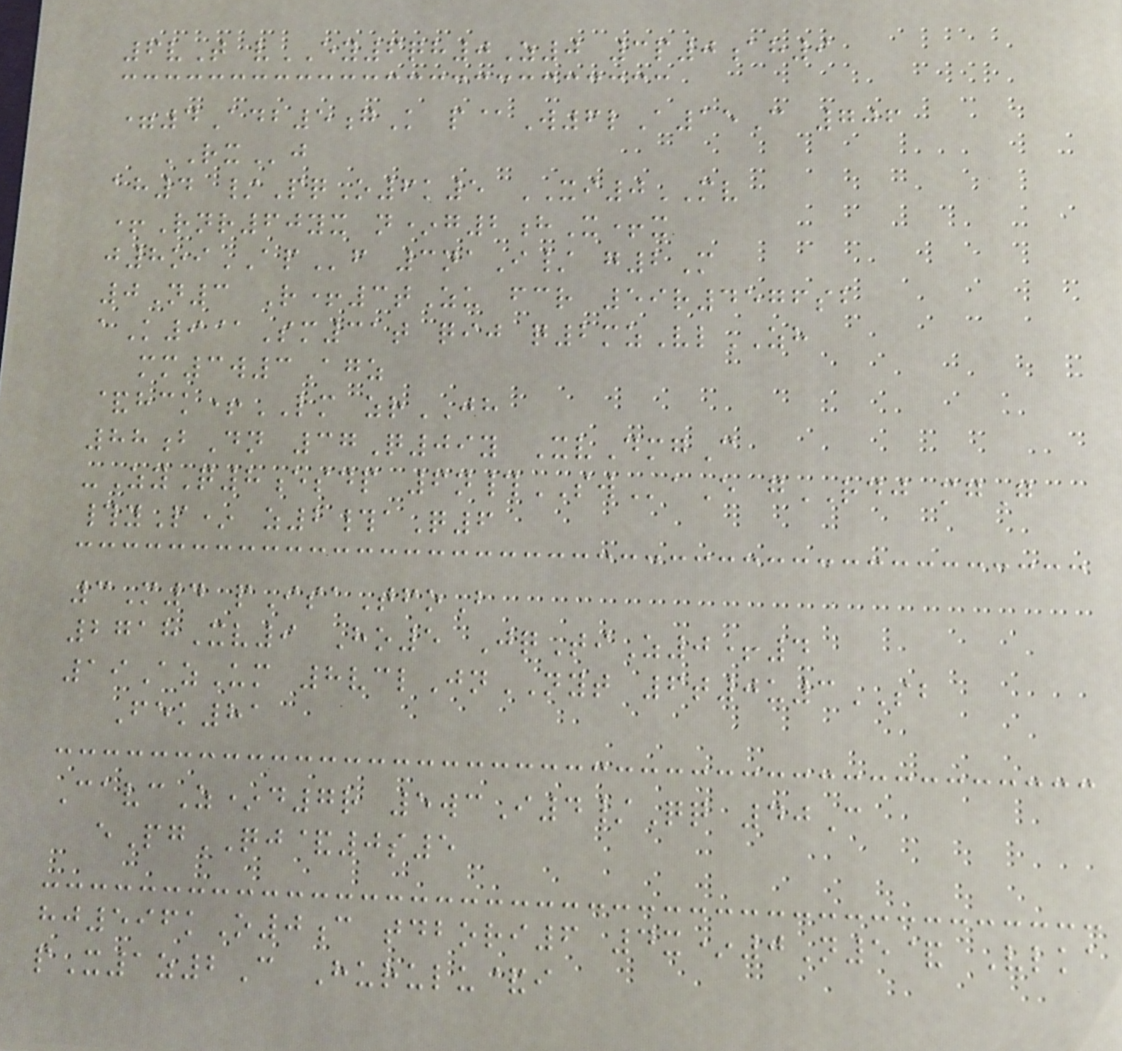6vT vEY6qh0Z0 3p0ah9
=4Adb5gK p@W6lA15C 706
RXj
ah4 /PqO6k5 XI0MV
+Rnr60yx n*g2hX+x
j8oiAPf 3naI/ g2M
0N3 R+3tZu fcr 59r4576sb
aK9@Sm31t qij q2mzVlZH
mm3w3Agz
&hck+LM zrJH
88bDn 37Q09y XvDmgC
-ZyQ8esdp 6n#SWaE gRDJ mgG
#yP* z2#aQ6
3M4 pIsaTfoB
2718Xv9 Ho5 JqTiZ0+4
19AzUm 8vclJnNYT 6t0u3SB
Fek81
CavcZ*d7r 5wcI4/Qq 40C
ePgQJ&0s5
hj596kO0c tdbori6 4x*0N5& Vlka
pX1z2C Hurulu&i
